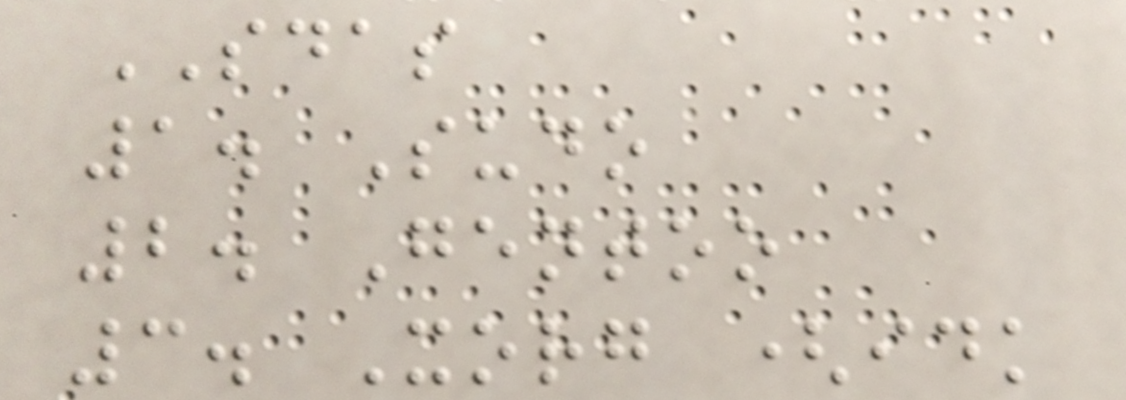SDAS
1. Sudo
2. Gentoo
3. Xorg (idk
